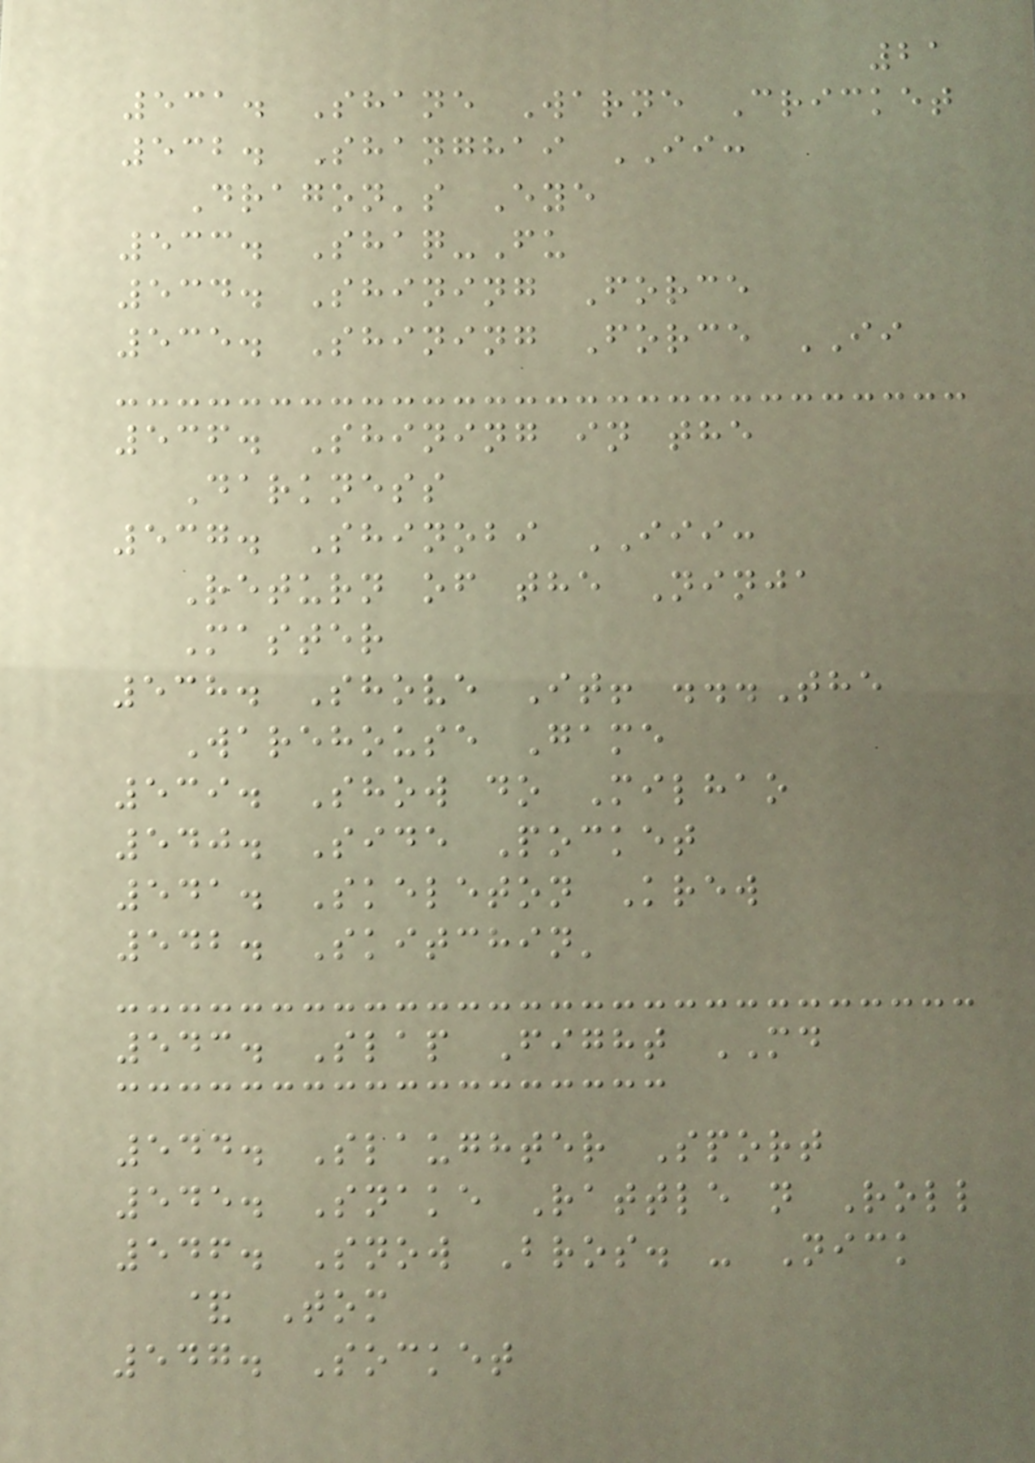21
531. Shane Warne Cricket
532. Shanghai II:
Dragon's Eye
533. Shaq-Fu
534. Shining Force
535. Shining Force II
536. Shining in the
Darkness
537. Shinobi III:
Return of the Ninja
Master
538. Shove It! ...The
Warehouse Game
539. Show do Milhao
540. Side Pocket
541. Skeleton Krew
542. Skitchin'
543. Slap Fight MD
544. Slaughter Sport
545. Snake Rattle n Roll
546. Snow Bros. - Nick
& Tom
547. Socket
